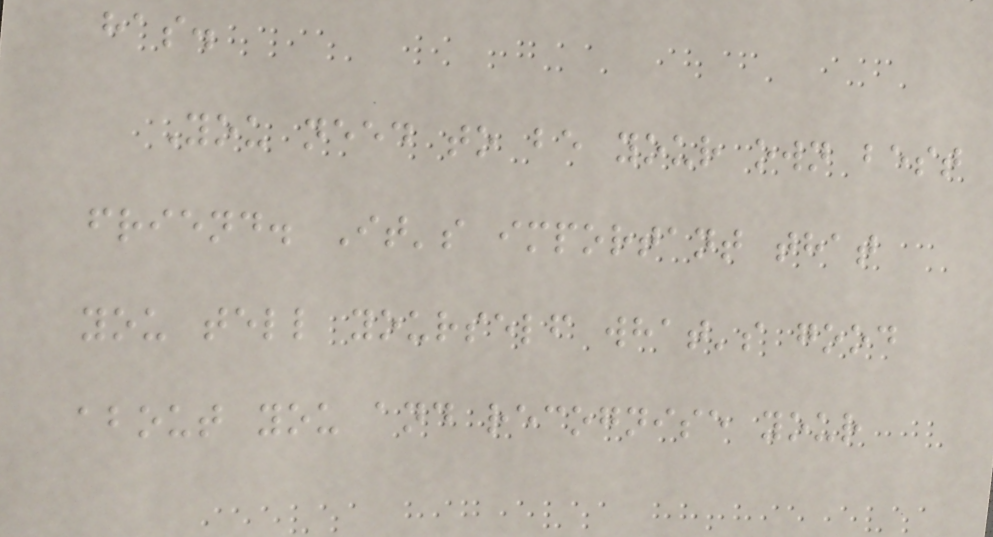has.
You need to be your own best
friend. It's important that
you tell yourself what's good
about you and recognise your
